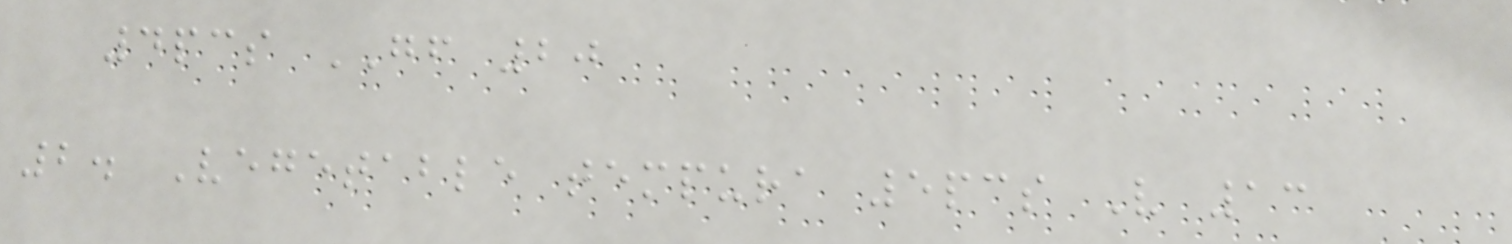4pcs GF 20
2. Vegetable tempura 5pcs V 13
